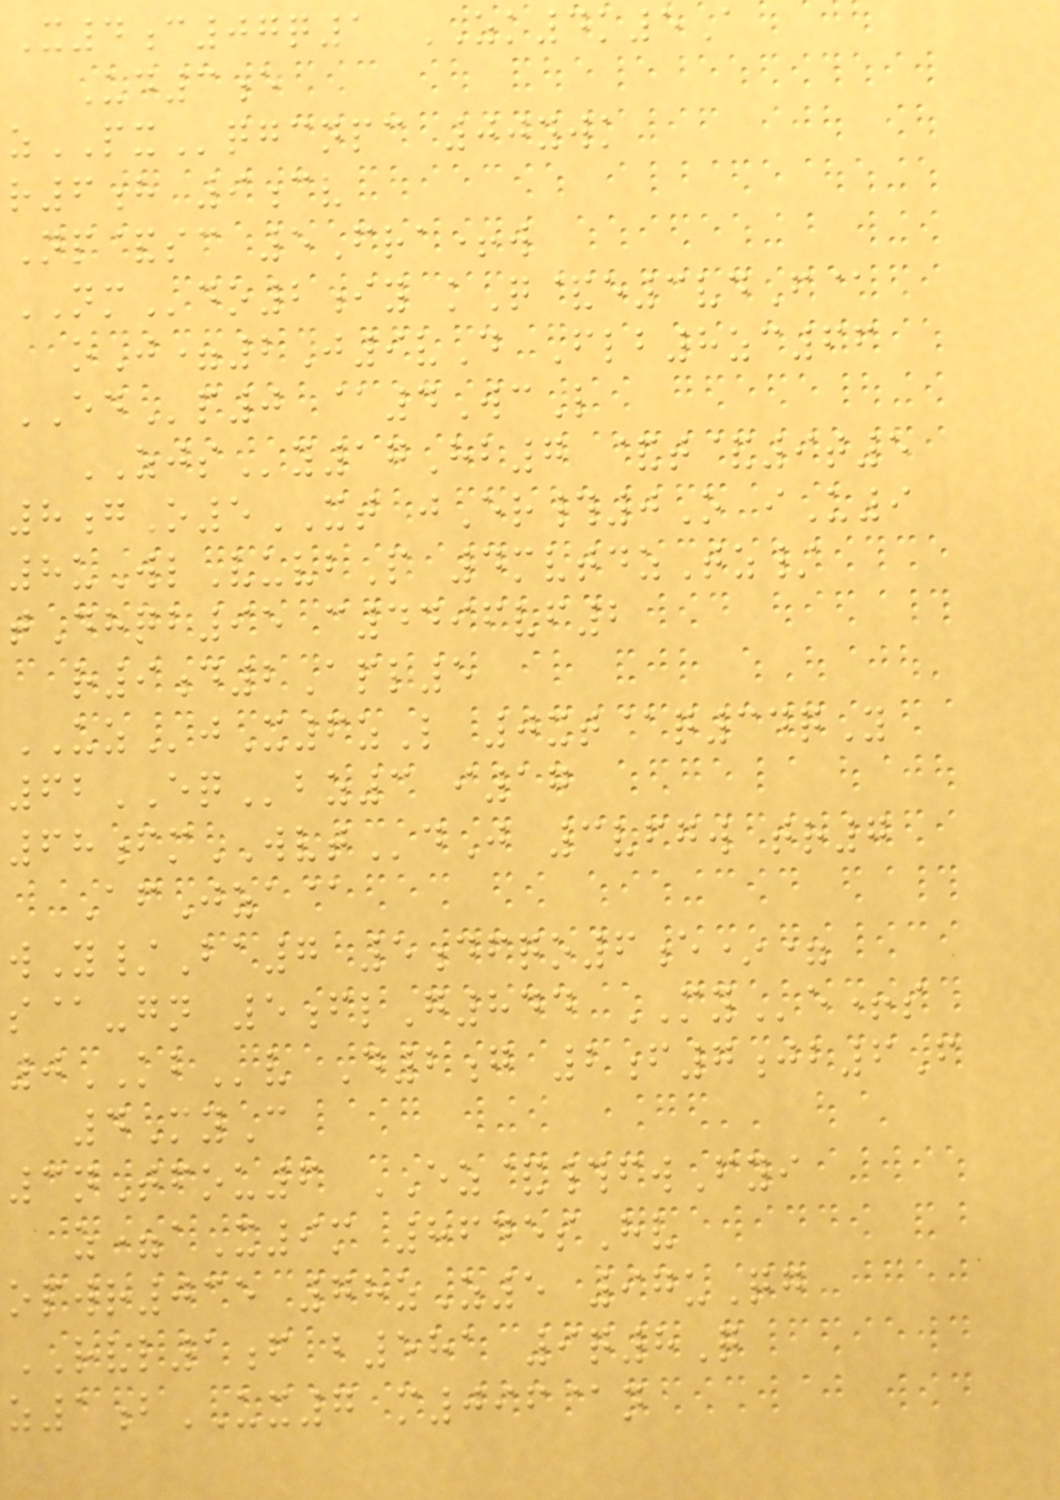X4c07q1 ZK4k5A
Ud3e
zPXqgcnpc 00ywk
r6h 9cv
Np&sc 5Fra+w
NMdo2iy kQ&e3vdF@
oJ=2J9vD Flb8zc66
EDp0 @4WcL
ZJSy17Hb7 &t&9t5
8gO5XT jEr#0O iU9
8uWlVuvbP 4mvtdzTz/
tDhqb95 c4496vf2
r9d2Apl5
UZjX6zL 0xt@q34qY
62EQbz3 i17
68fmWVTdJ 3vfgw tr7
AfJza@
wY/Ba7 5dfqo6e*=
s@-gn 5flG844 MYe+s
0KBv D2g 2f7jb6F
4MyC
3nTfou6 EZ&#fwFyi
z=aX9m 8645sHv
opwr035 78zZ5 97uQg
RVL1f b581 9q8Q
z1bUX7 m096@n
